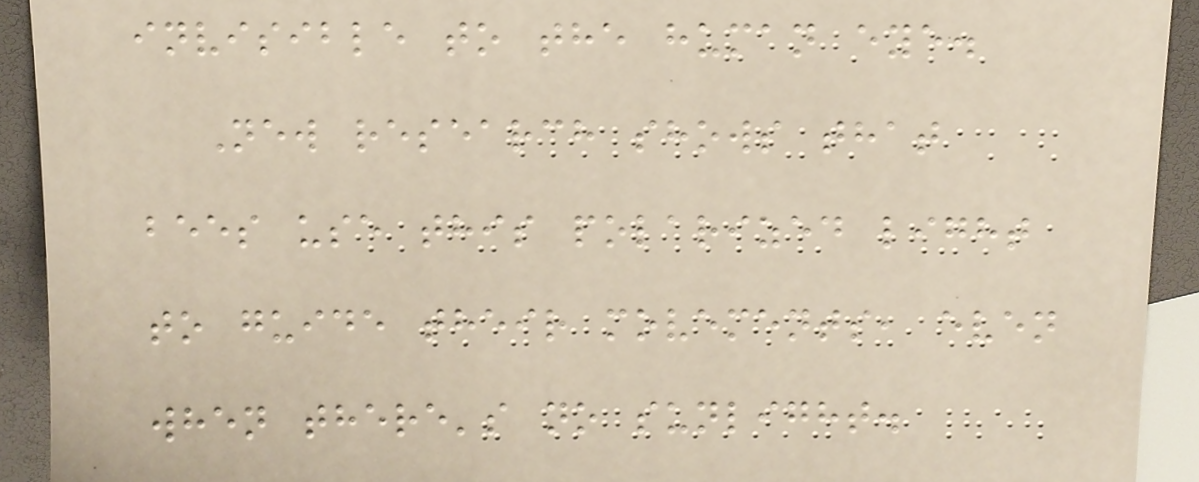invisible to the human eye.
New research shows that
bees use this polarized light
to guide their movements, even
when there's no sunlight.
